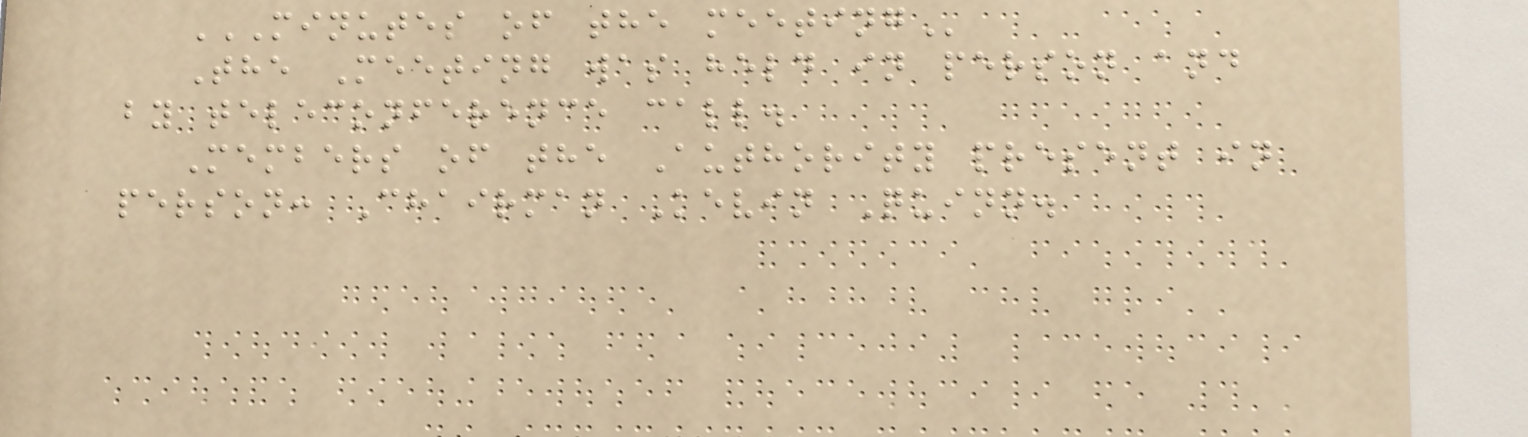MINUTES OF THE MEETING
The Meeting was held in person and
by teleconference call.
Members of the Authority present in
person: Chairman Kevin Quinn.
